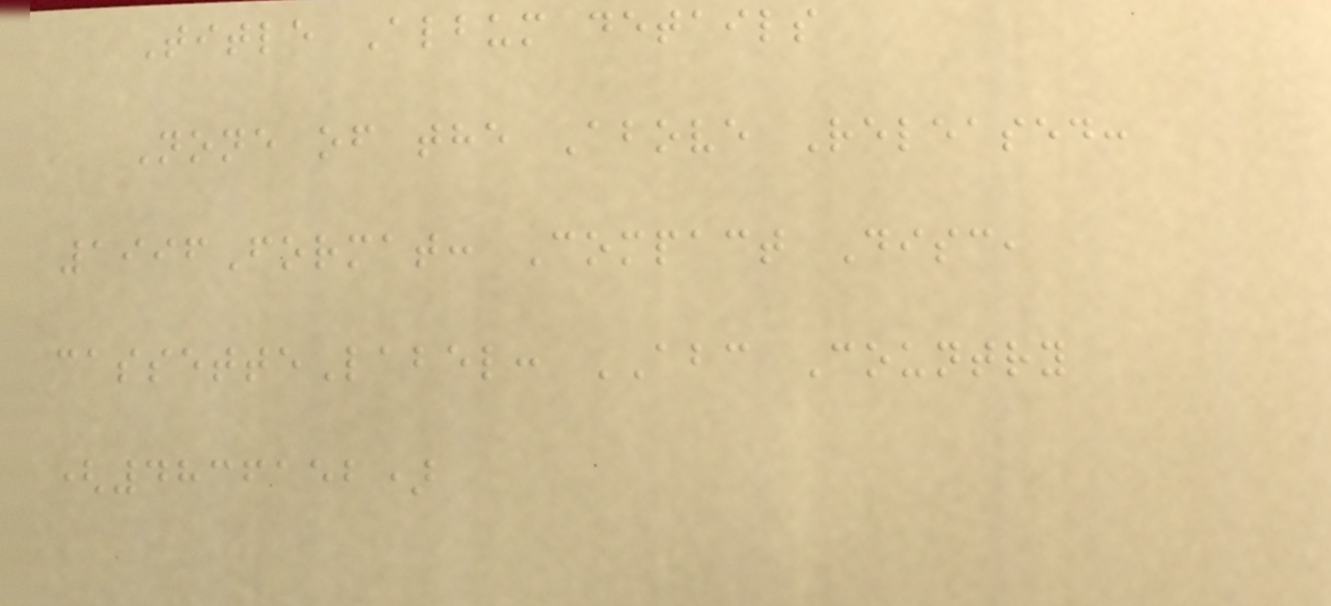Title Album details
None of the Above Released:
1996Format: Compact Disc,
cassetteLabel: ABC Country
(4836152)
